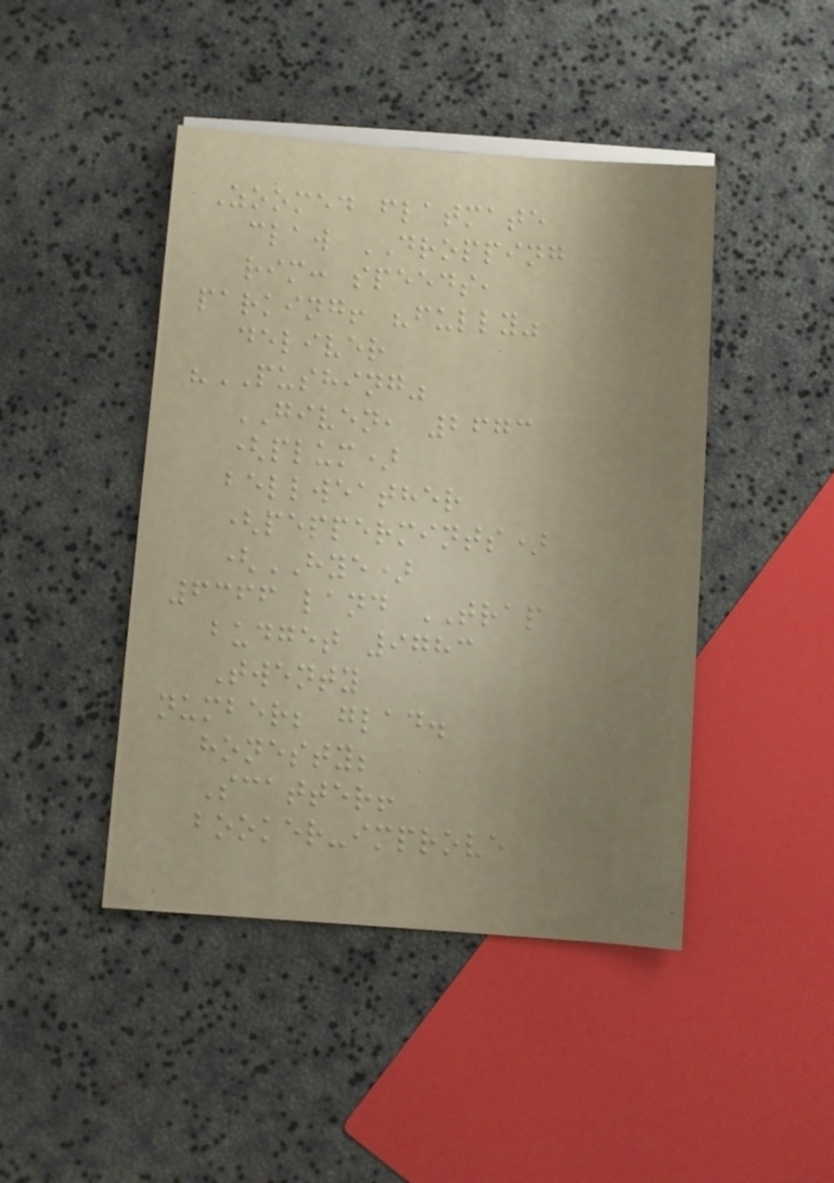Zoomed flatmate
claw DROPPING
rim: speeds,
parking! "fully"
deliver
"PUSHING"
GIVEN, 2673
(plum)
bellweather
(peppermints)
(HYE)
6366 land TRAP
budget 9783
Twenty
number; glad.
honesty;
Scatter!
booker-improve
